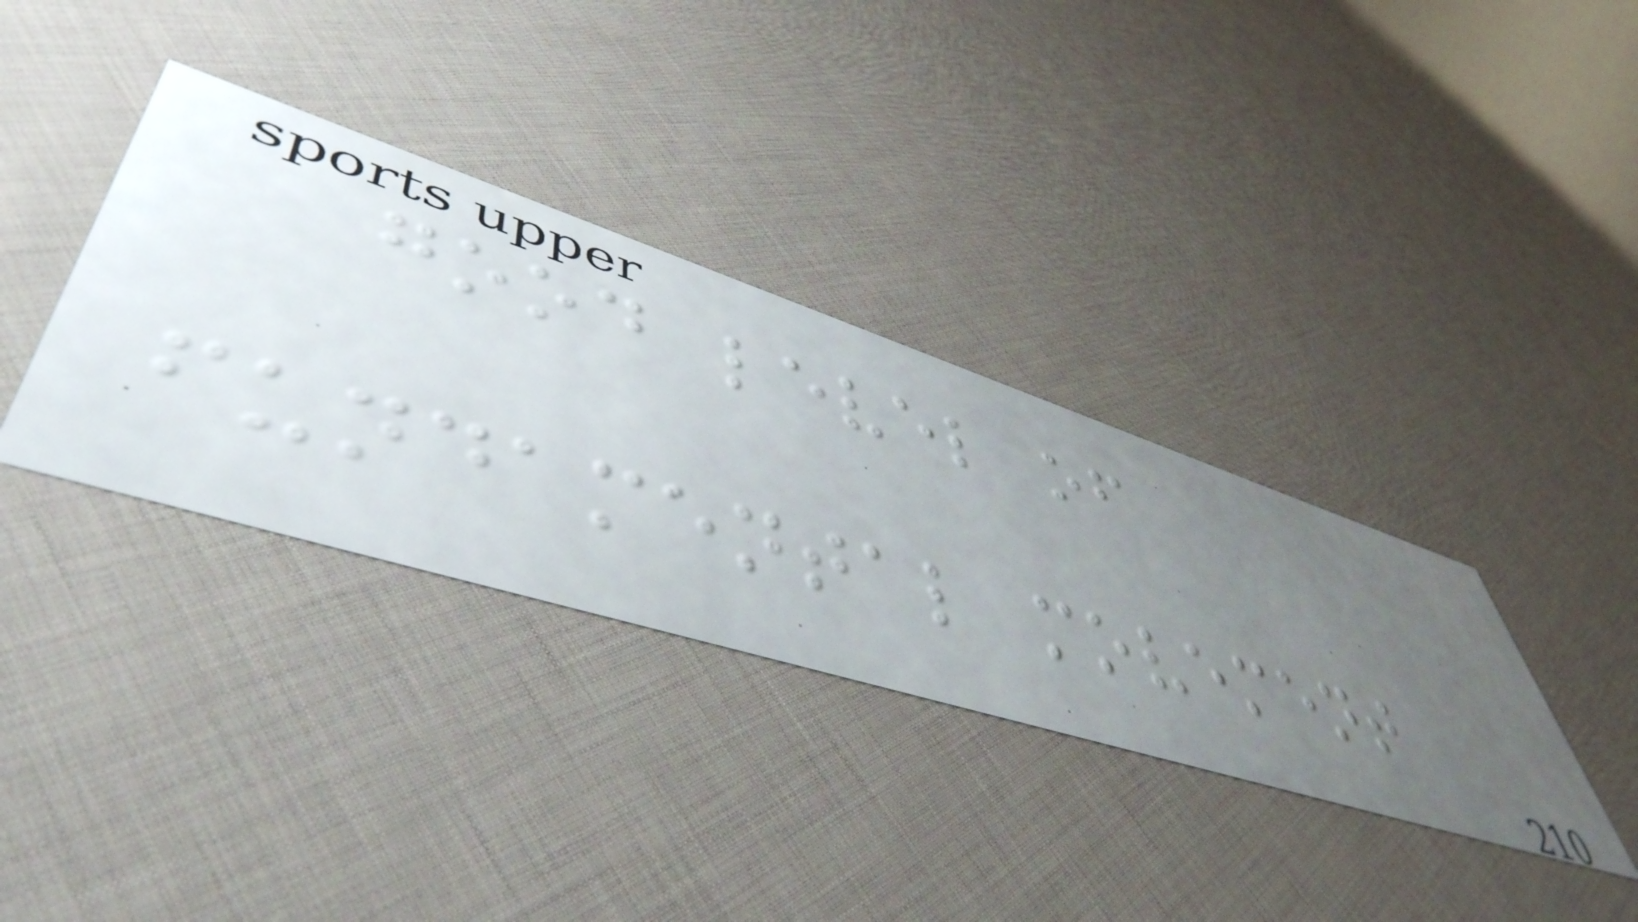good level of
fundamental movement
